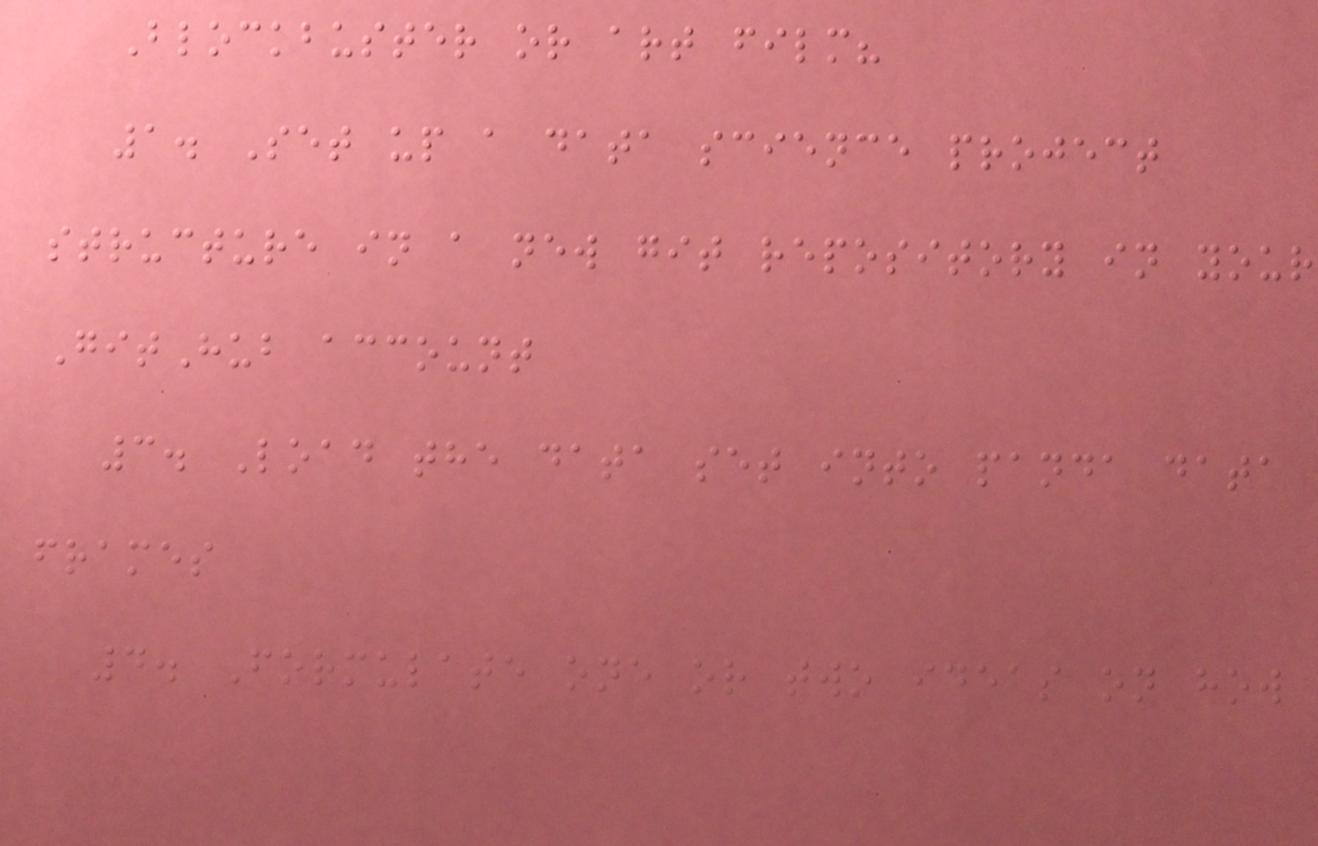Blockbuster or art film?
1. Set up a data science project
structure in a new git repository in your
GitHub account
3. Load the data set into panda data
frames
4. Formulate one or two ideas on how
